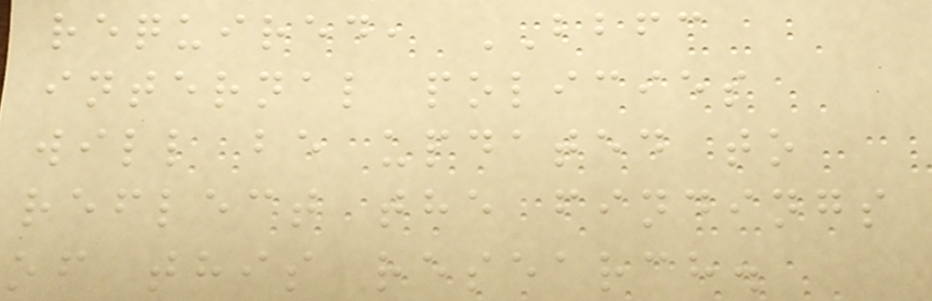required, BBFC
internal policies
will be updated to
reflect the findings
of this research.
